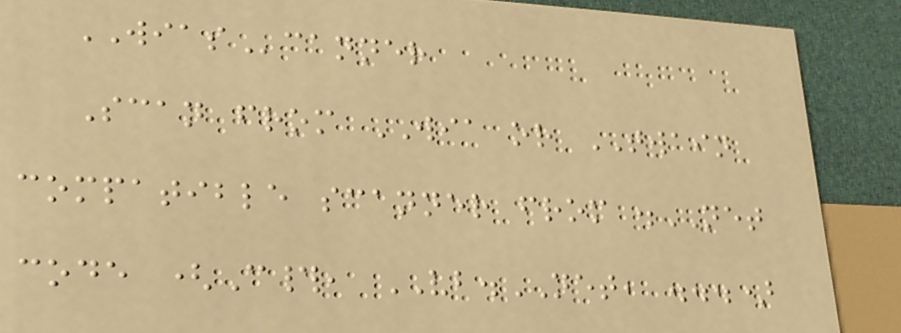WIAScanner
Scan from WIA or TWAIN
compatible scanner from .NET
code (C#, VB.NET, ...)
